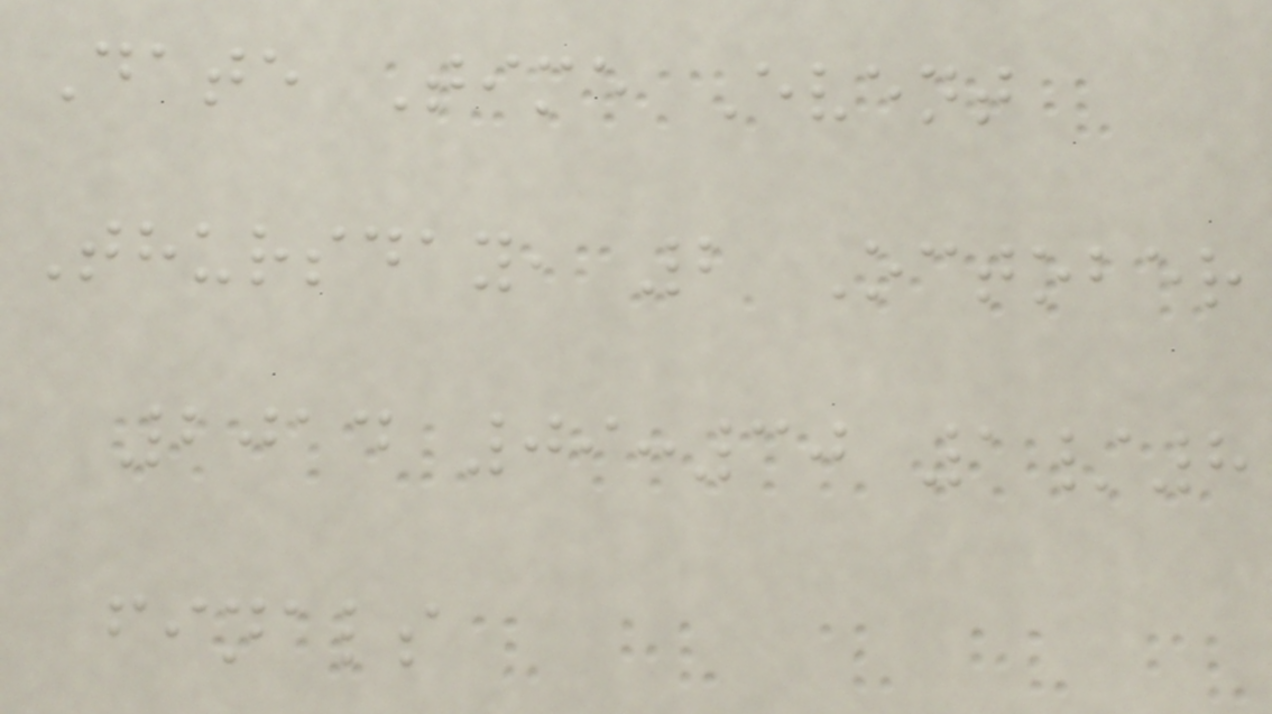Date Time Event
Thursday, 2 October
2014 09:30 1/8
finals
